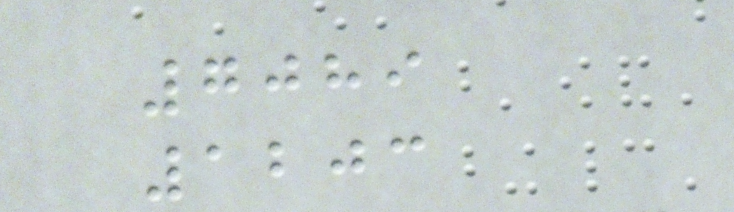7089
1203
